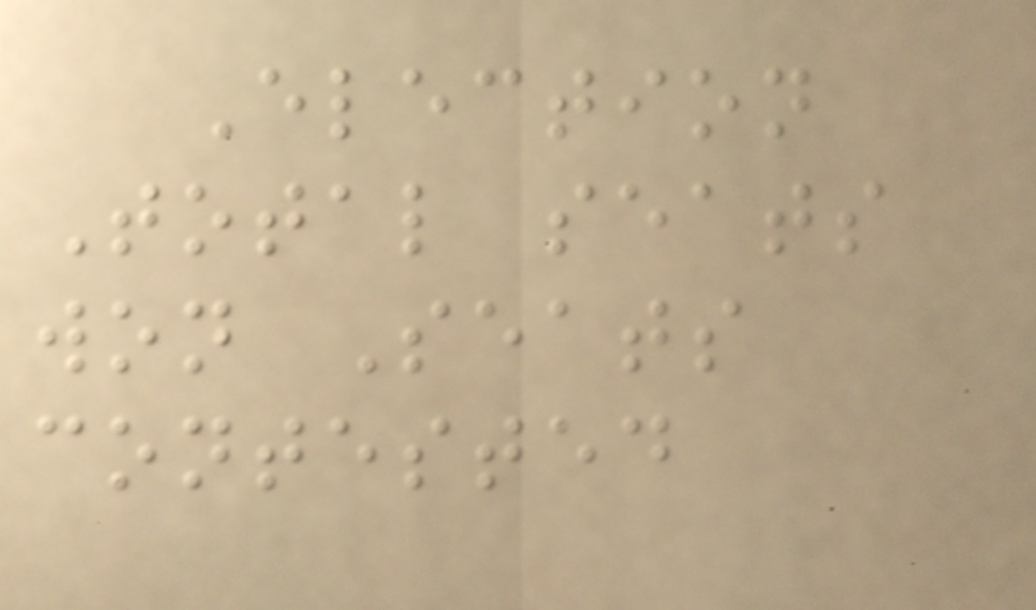Election
Total seats
won Seats
contested
